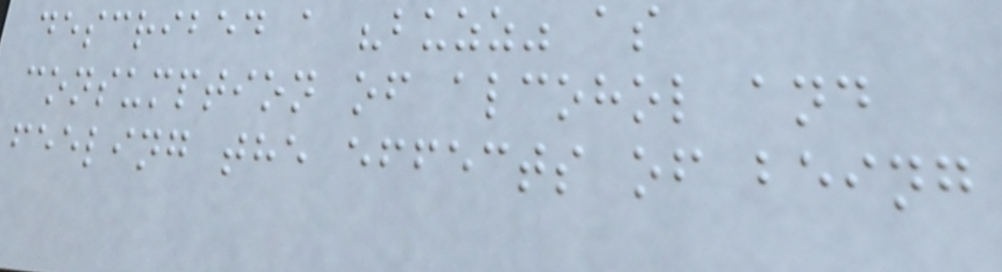described a "buzz" as
consumption of alcohol and
feeling the effects of being
